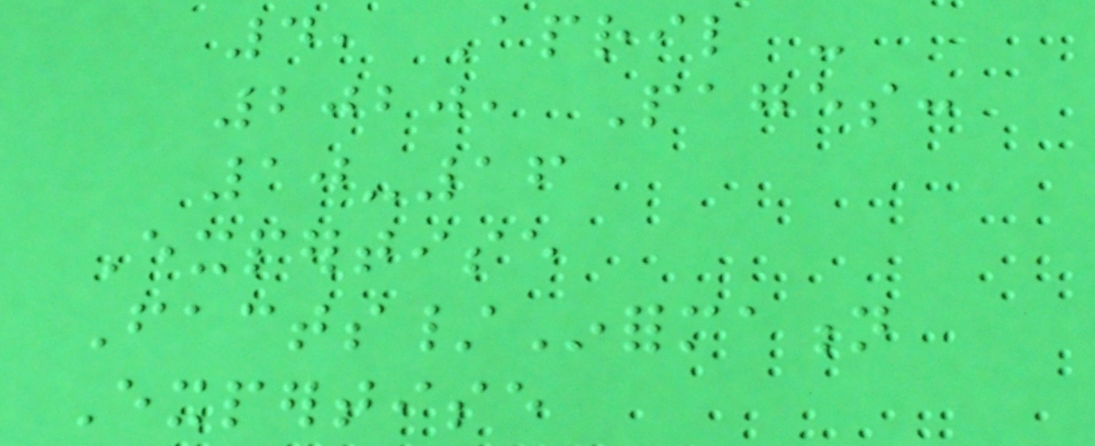4, April -
2020, Pages:
10-16
Expertise
Facts/Information
Expertise
